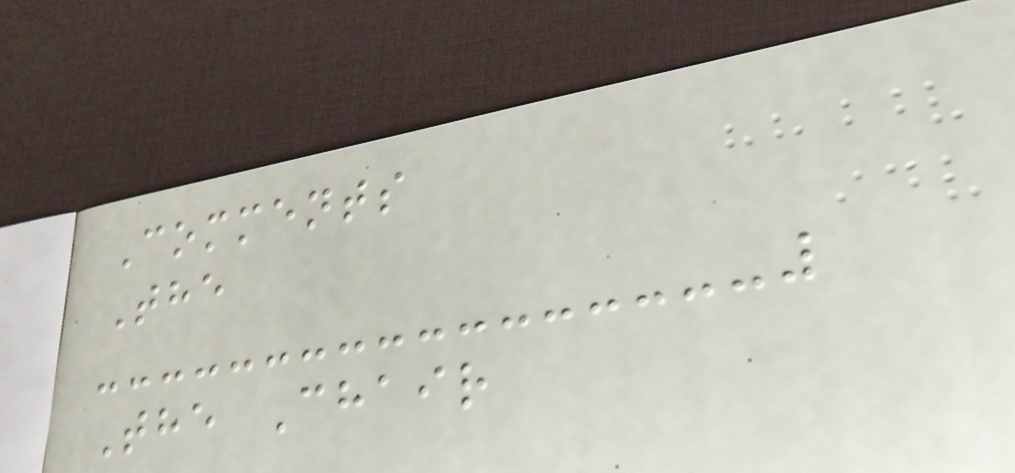Comments
The
The Chair
